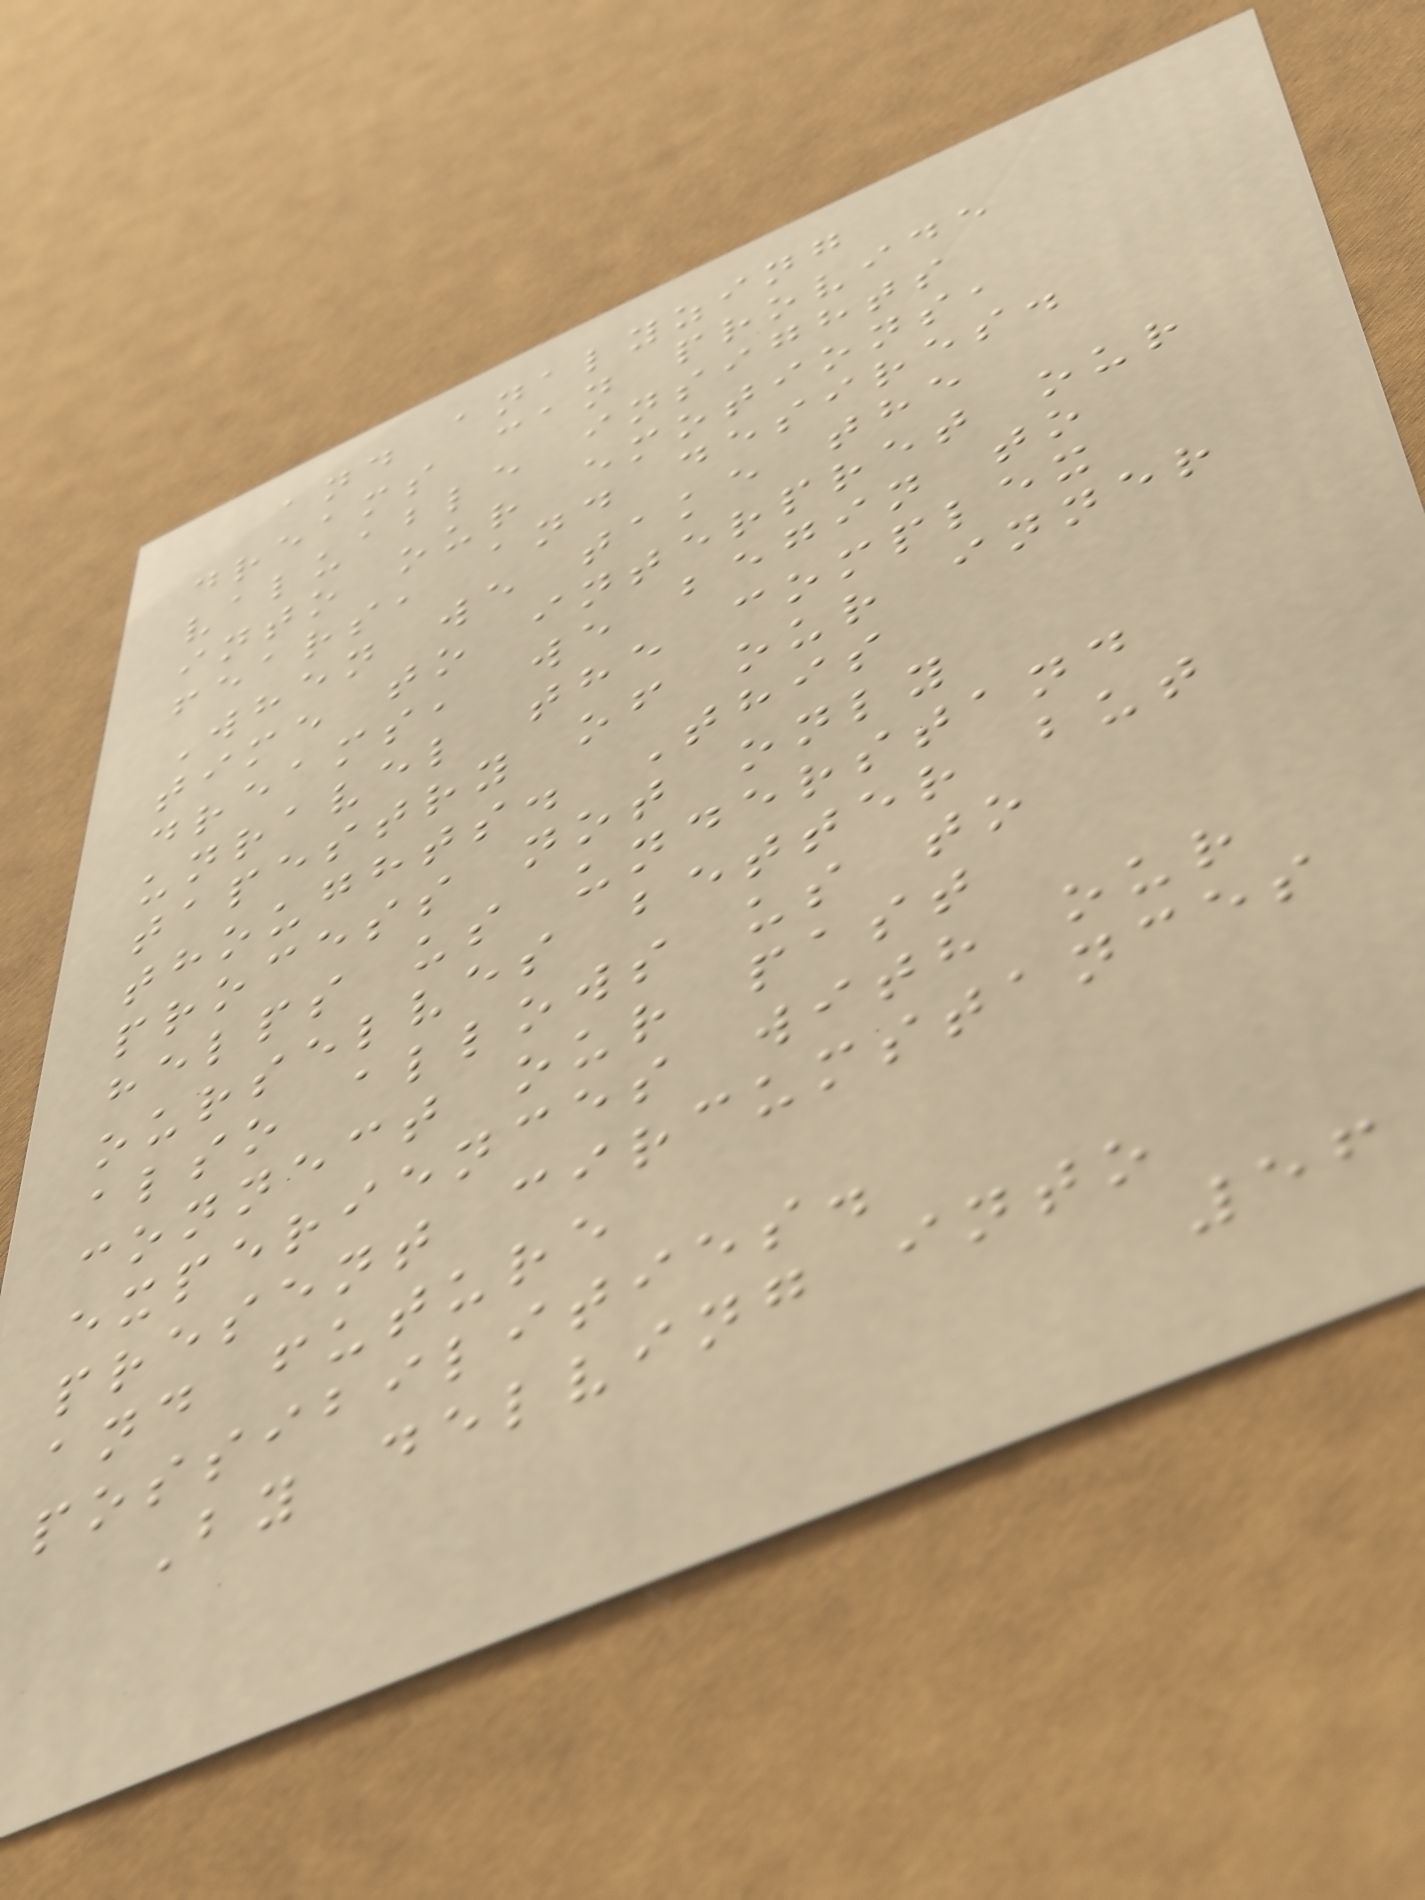and analyzing
dreams can provide
valuable insights
into our emotions,
fears, and desires.
When we take the
time to interpret our
dreams, we begin to
unravel the complex
tapestry of our inner
thoughts. This
process not only
helps us understand
ourselves better but
also allows us to
connect our past
experiences with our
present circumstances
and future
possibilities.
By delving into
56
